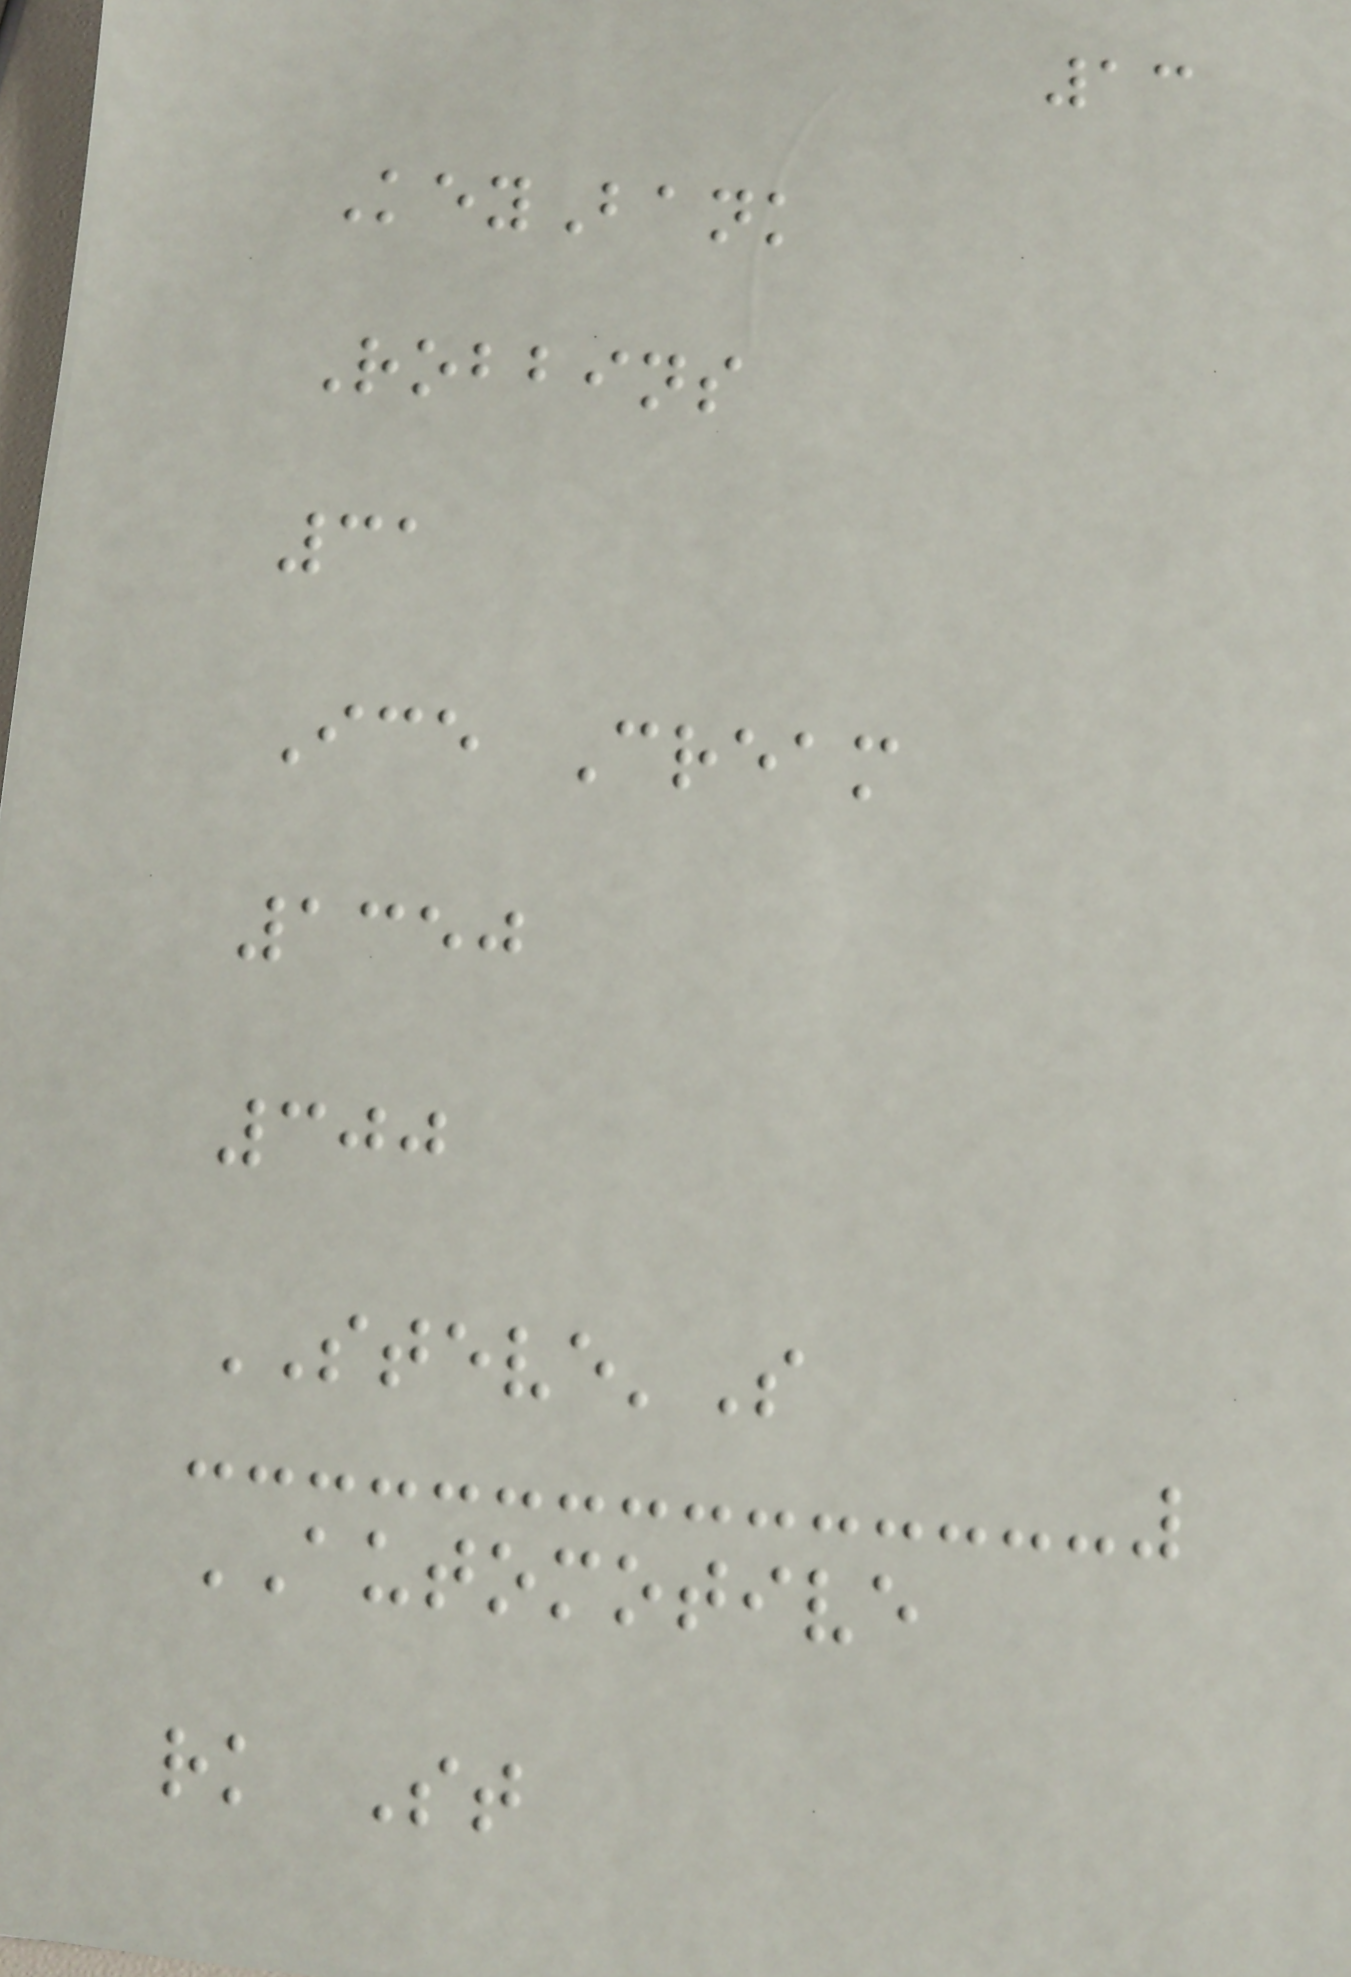13
KeyBank
Robbins
31
Ice Cream
1350
300
STEVE'S
AUTOMOTIVE
rk St
